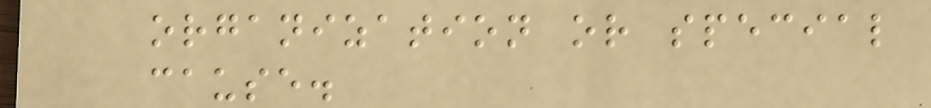organization or special
cause.
